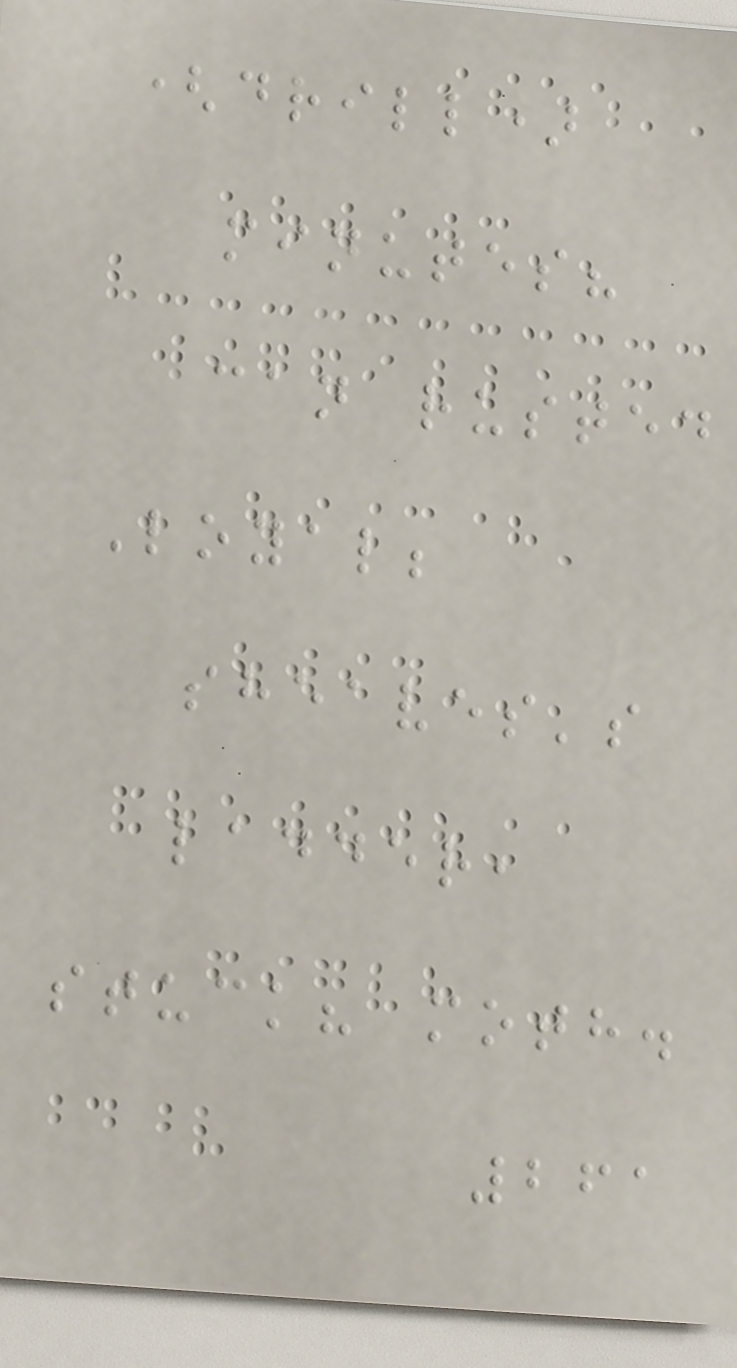(drill)
minutes?
can rusted
Loyal;
sheaves's
ladder,
stuck? moth.
261
